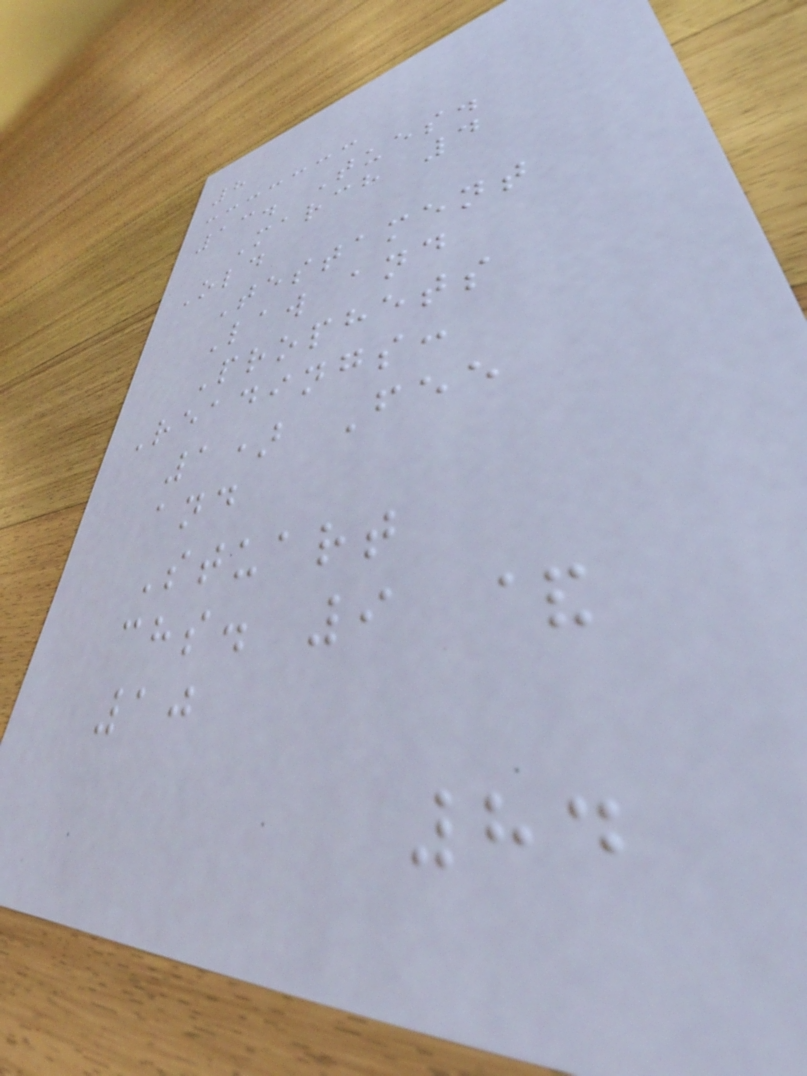8
13. Tues.
March 4
Old
Testament
Law and
Prophets
Readings:
1) Fee
and
Stuart
chs. 9 &
10
84
